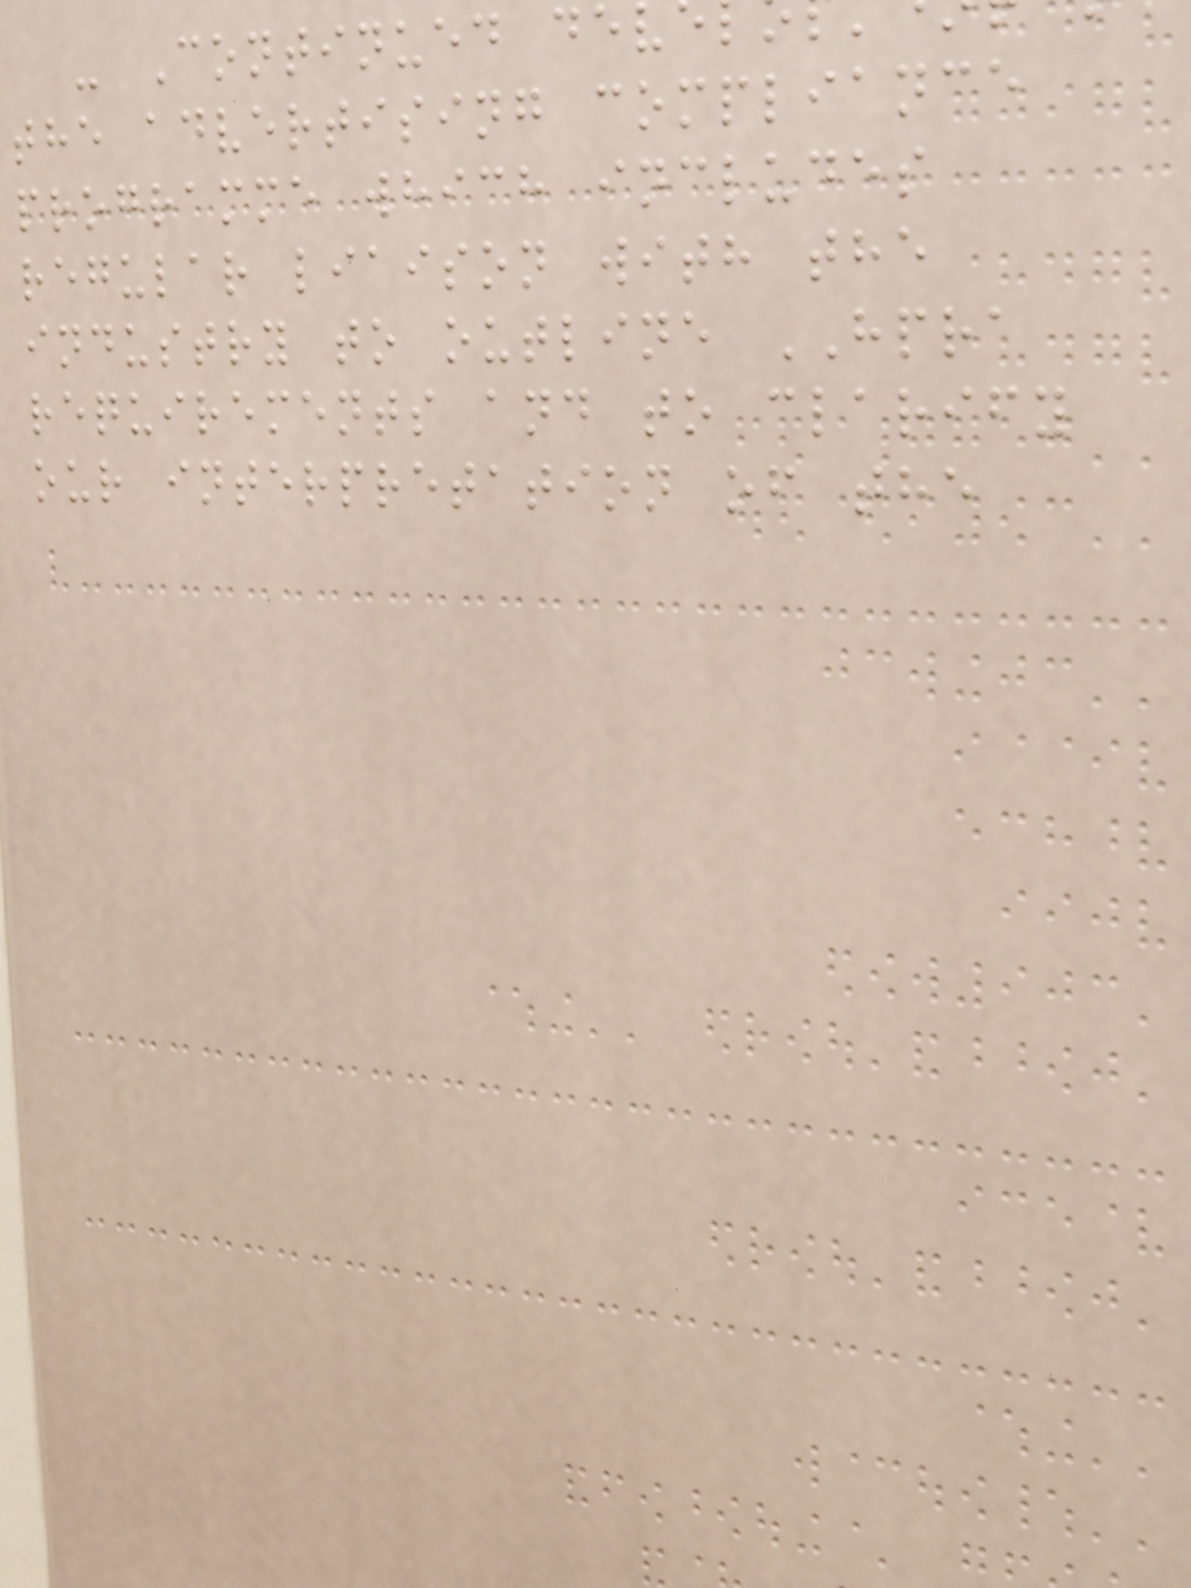- Continued dev
the advertising compliance
programme which includes
regular liaison with the
industry to outline HPRA
requirements and to clarify
our interpretation of the
